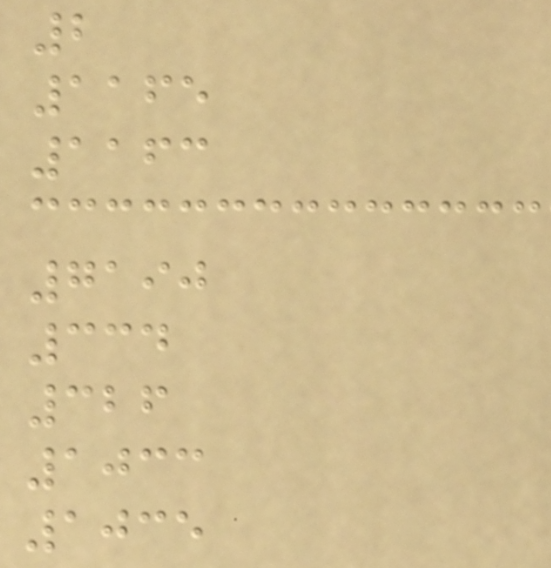2
1165
1163
7190
334
326
1033
1035
